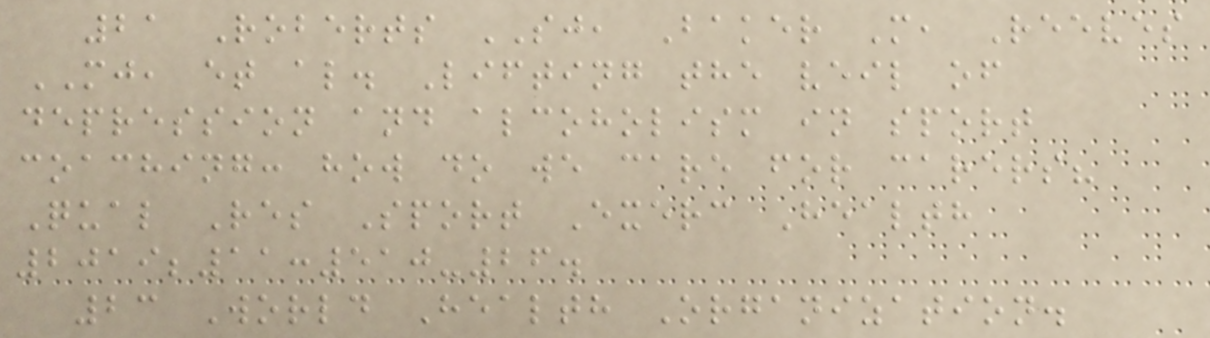21 Roberts SJ, Baker M, Reeves
MJ, et al. Lifting the veil of
depression and alcoholism in sport
coaching: how do we care for carers?
Qual Res Sport Exerc Health
2019;11:510-26.
23 World Health Organization.
